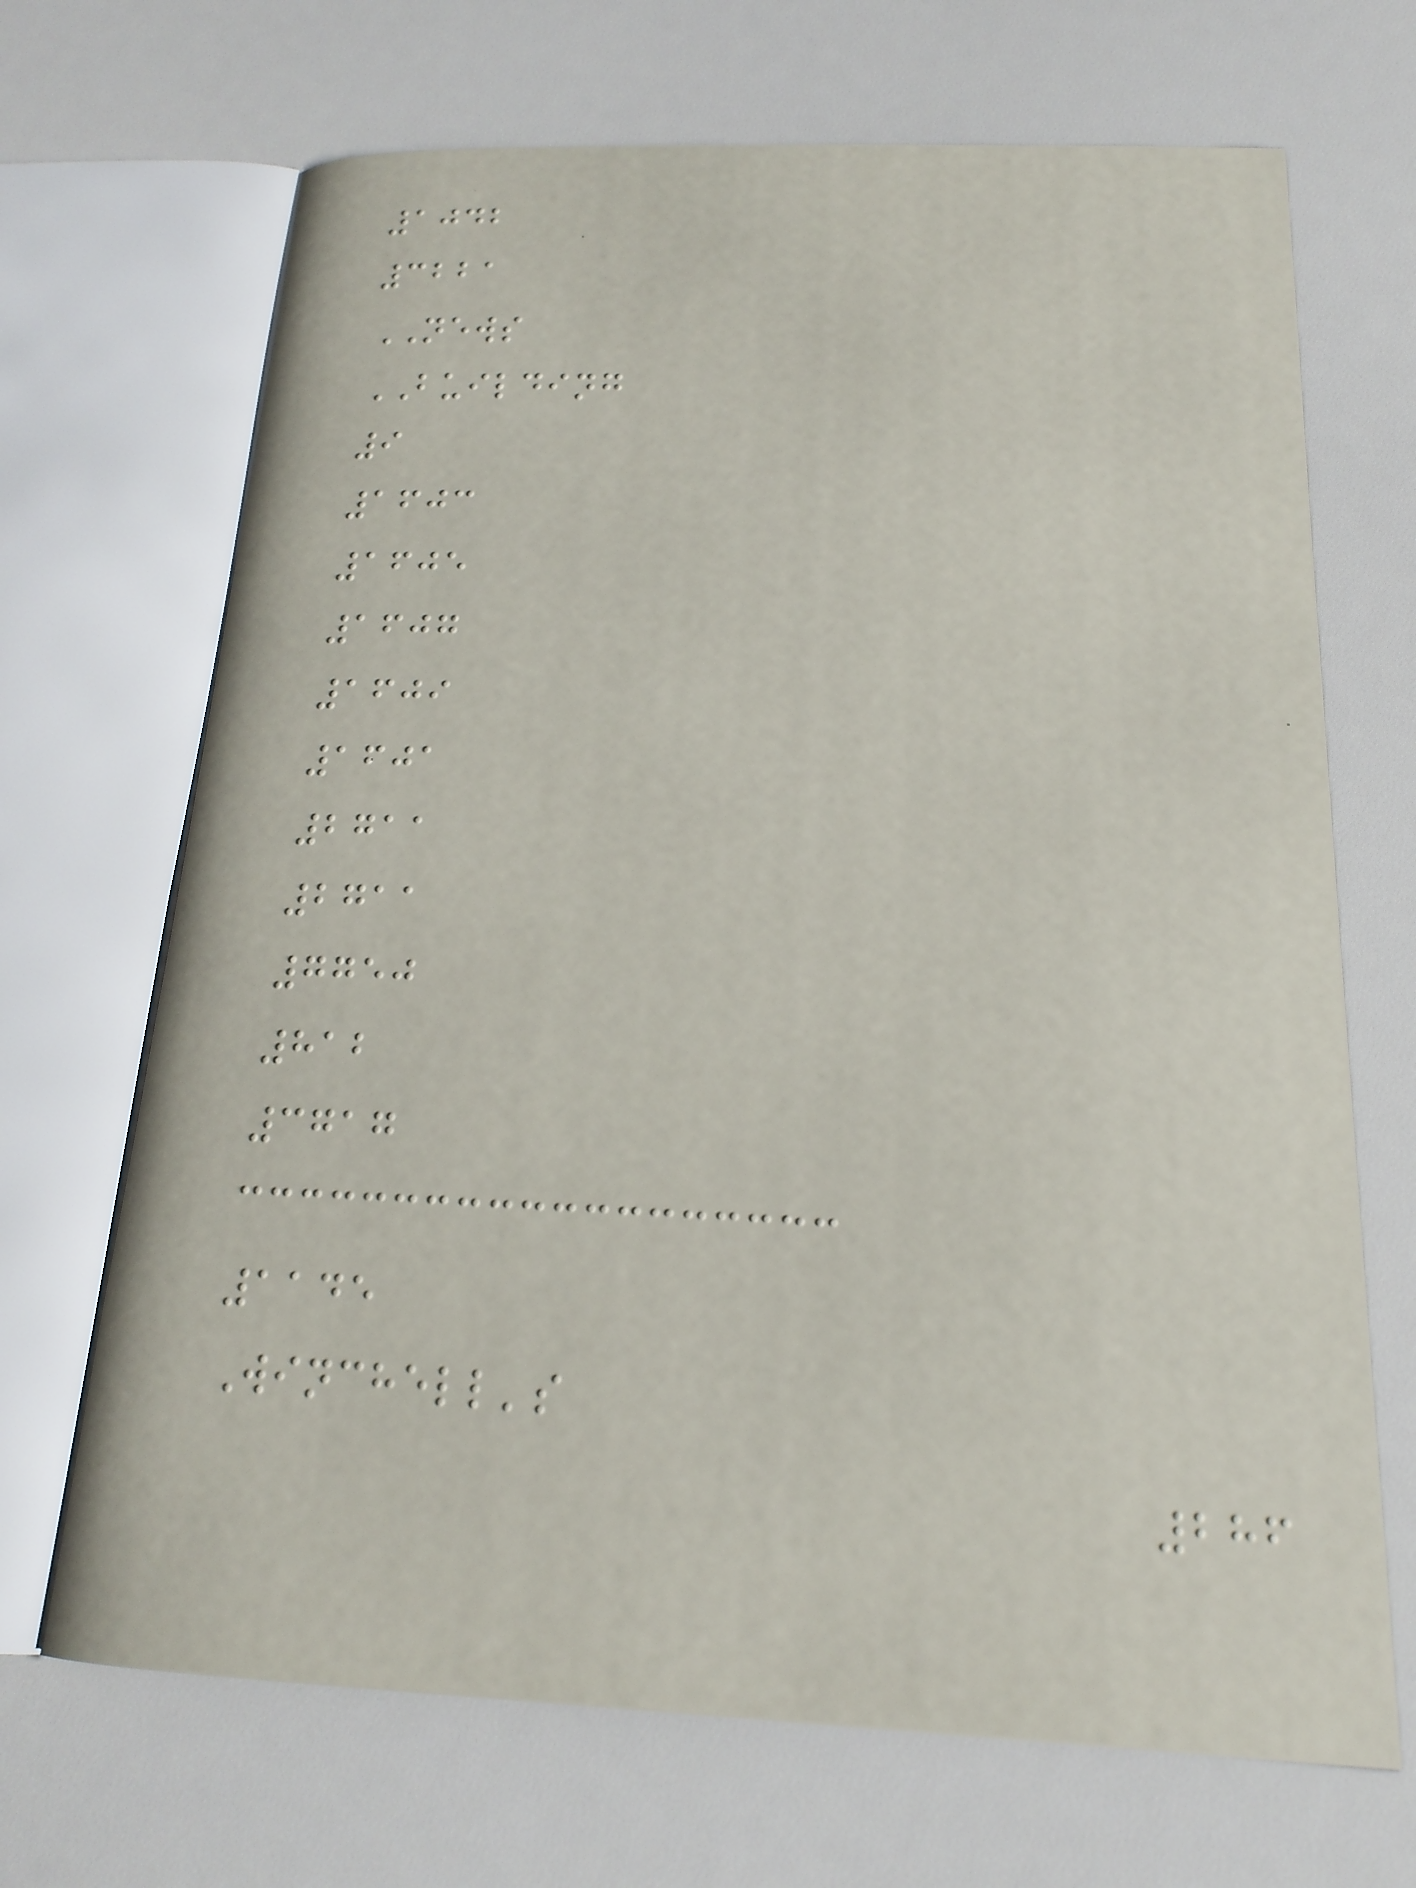1042
3221
NEWS
BUILDING
9
1603
1605
1607
1609
1601
2711
2711
7750
812
3717
1145
Winchell's
286
